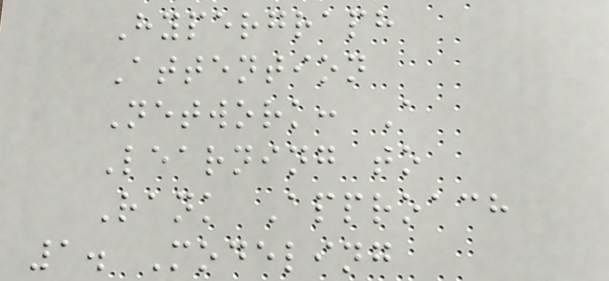Hypergraph
Attention
Network: A
Learning to
Rank Approach
1. Modeling
